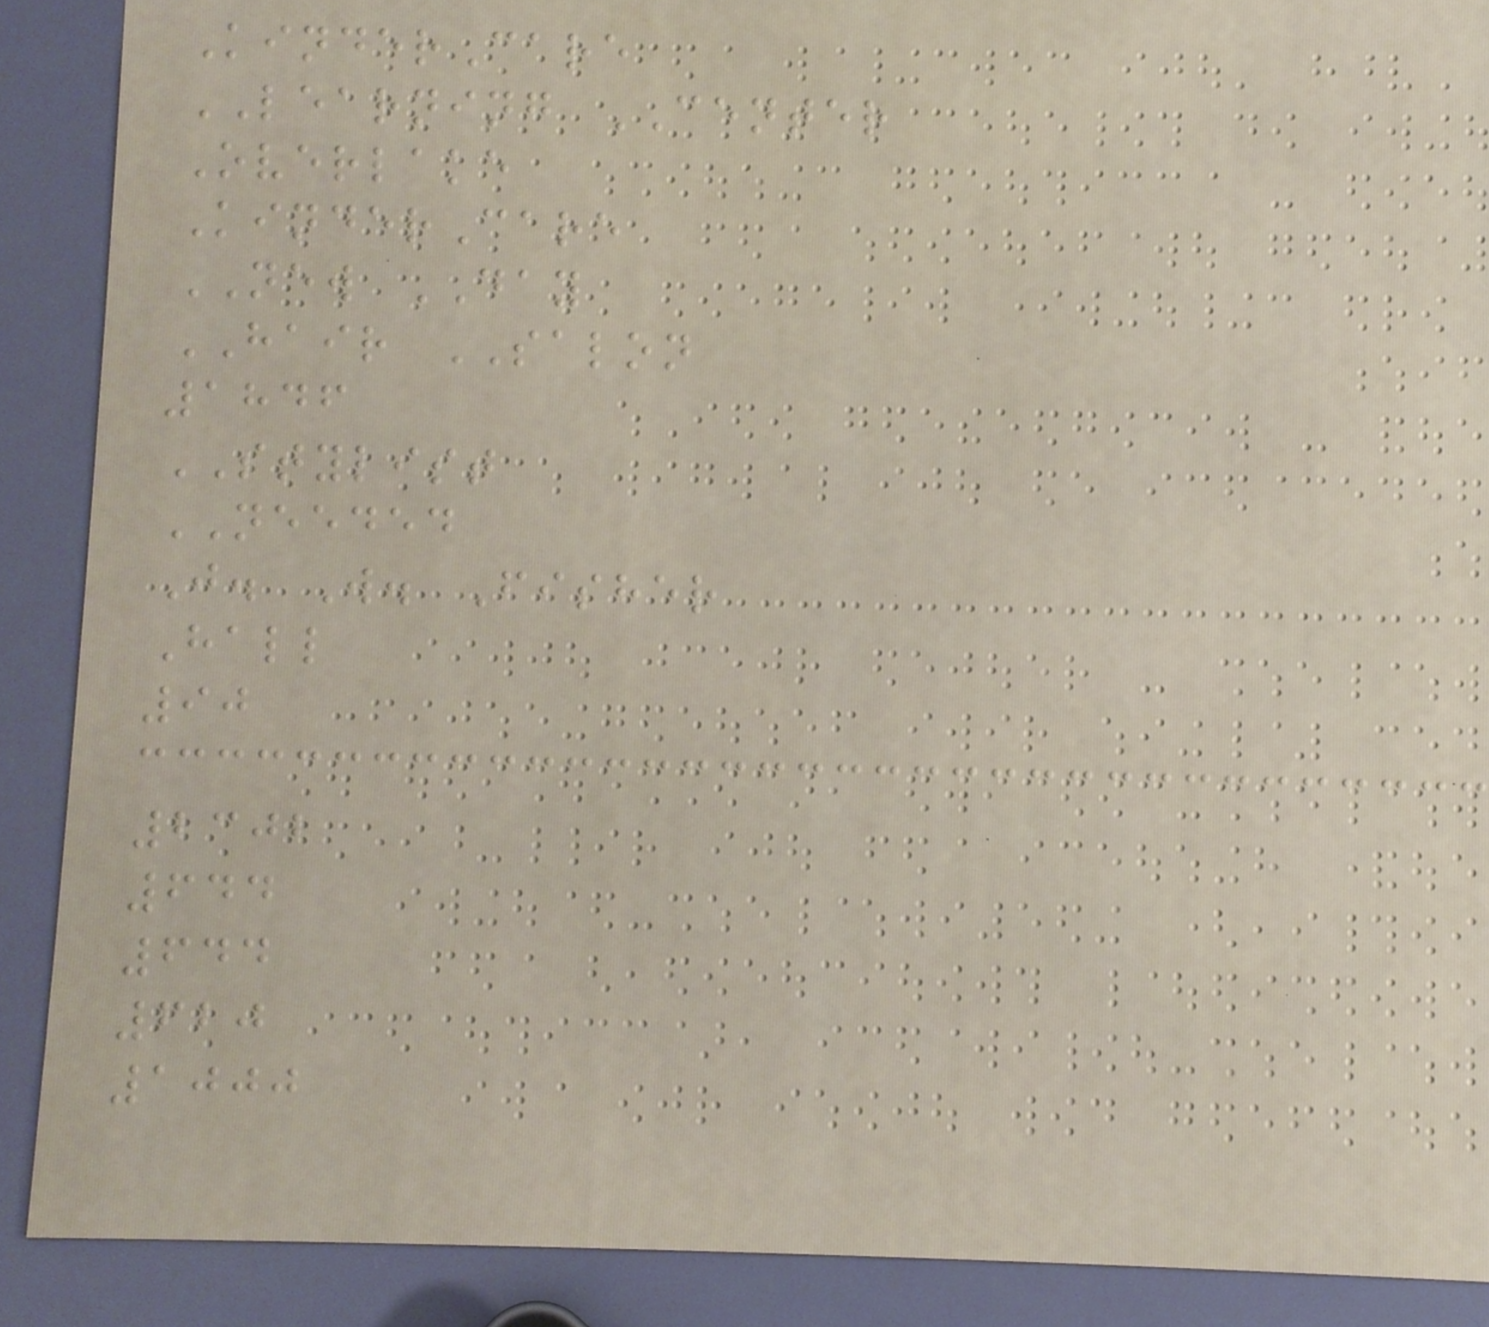KinderCare
LEARNING CENTER
Overlake
KinderCare
NEW DAY
HAIR SALON
1846
STYLIST
NEEDED
J. W. Fisher
Hall
90
2302
644
644
620
1000
